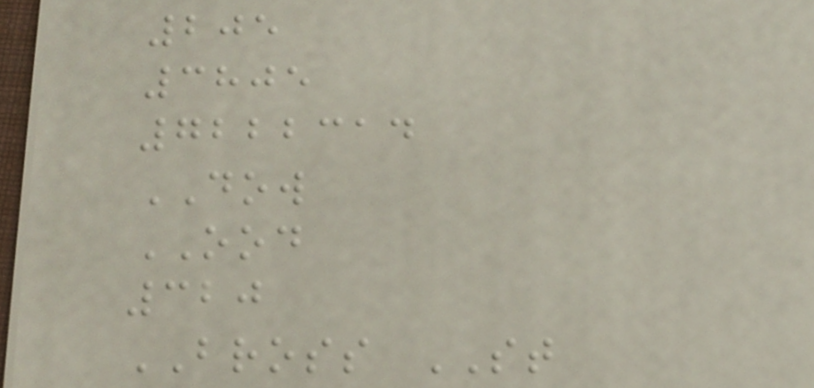205
3805
7222314
DOW
OOD
320
BROSS ST
